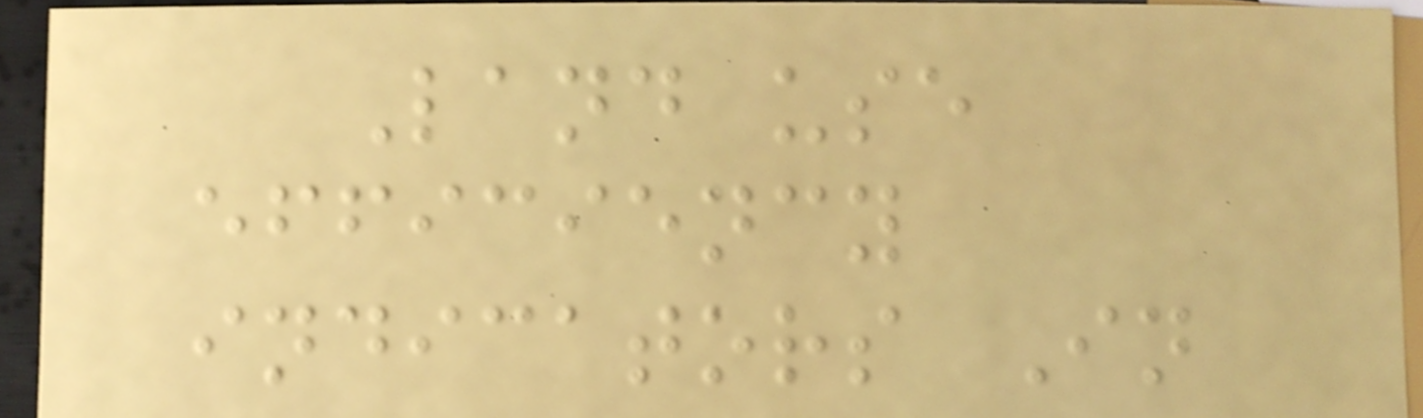Land use
efficiency
indicators In
